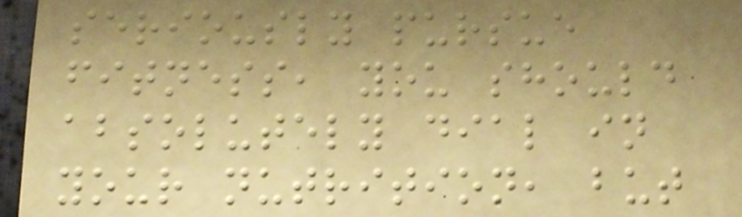seriously pursue
fitness, you should
absolutely dial in
your nutrition, but
